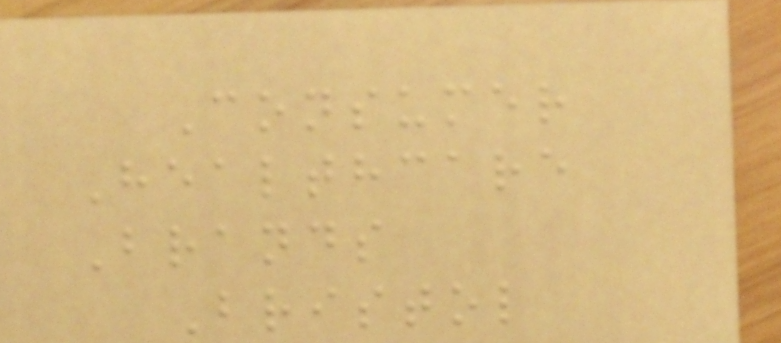Consumer
Healthcare
Brands
Bristol
